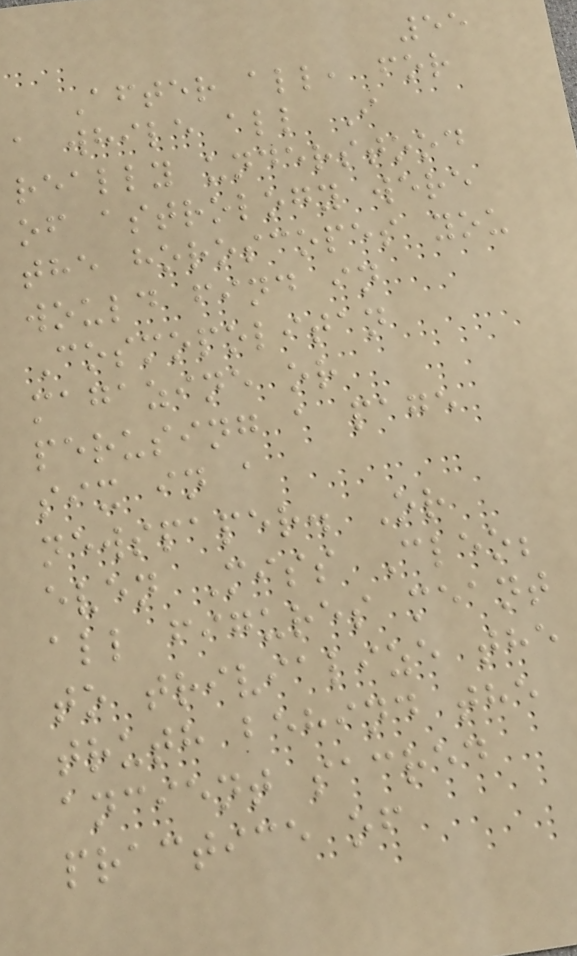55
After all, for
a while all I
really understood
of astrology were
the horoscopes you
would find in
Cosmopolitan
magazine or
perusing a page
six in a
newspaper. Or
even Miss Cleo;
all figures meant
to trivialize the
truth behind the
ancient sacred
practice of
